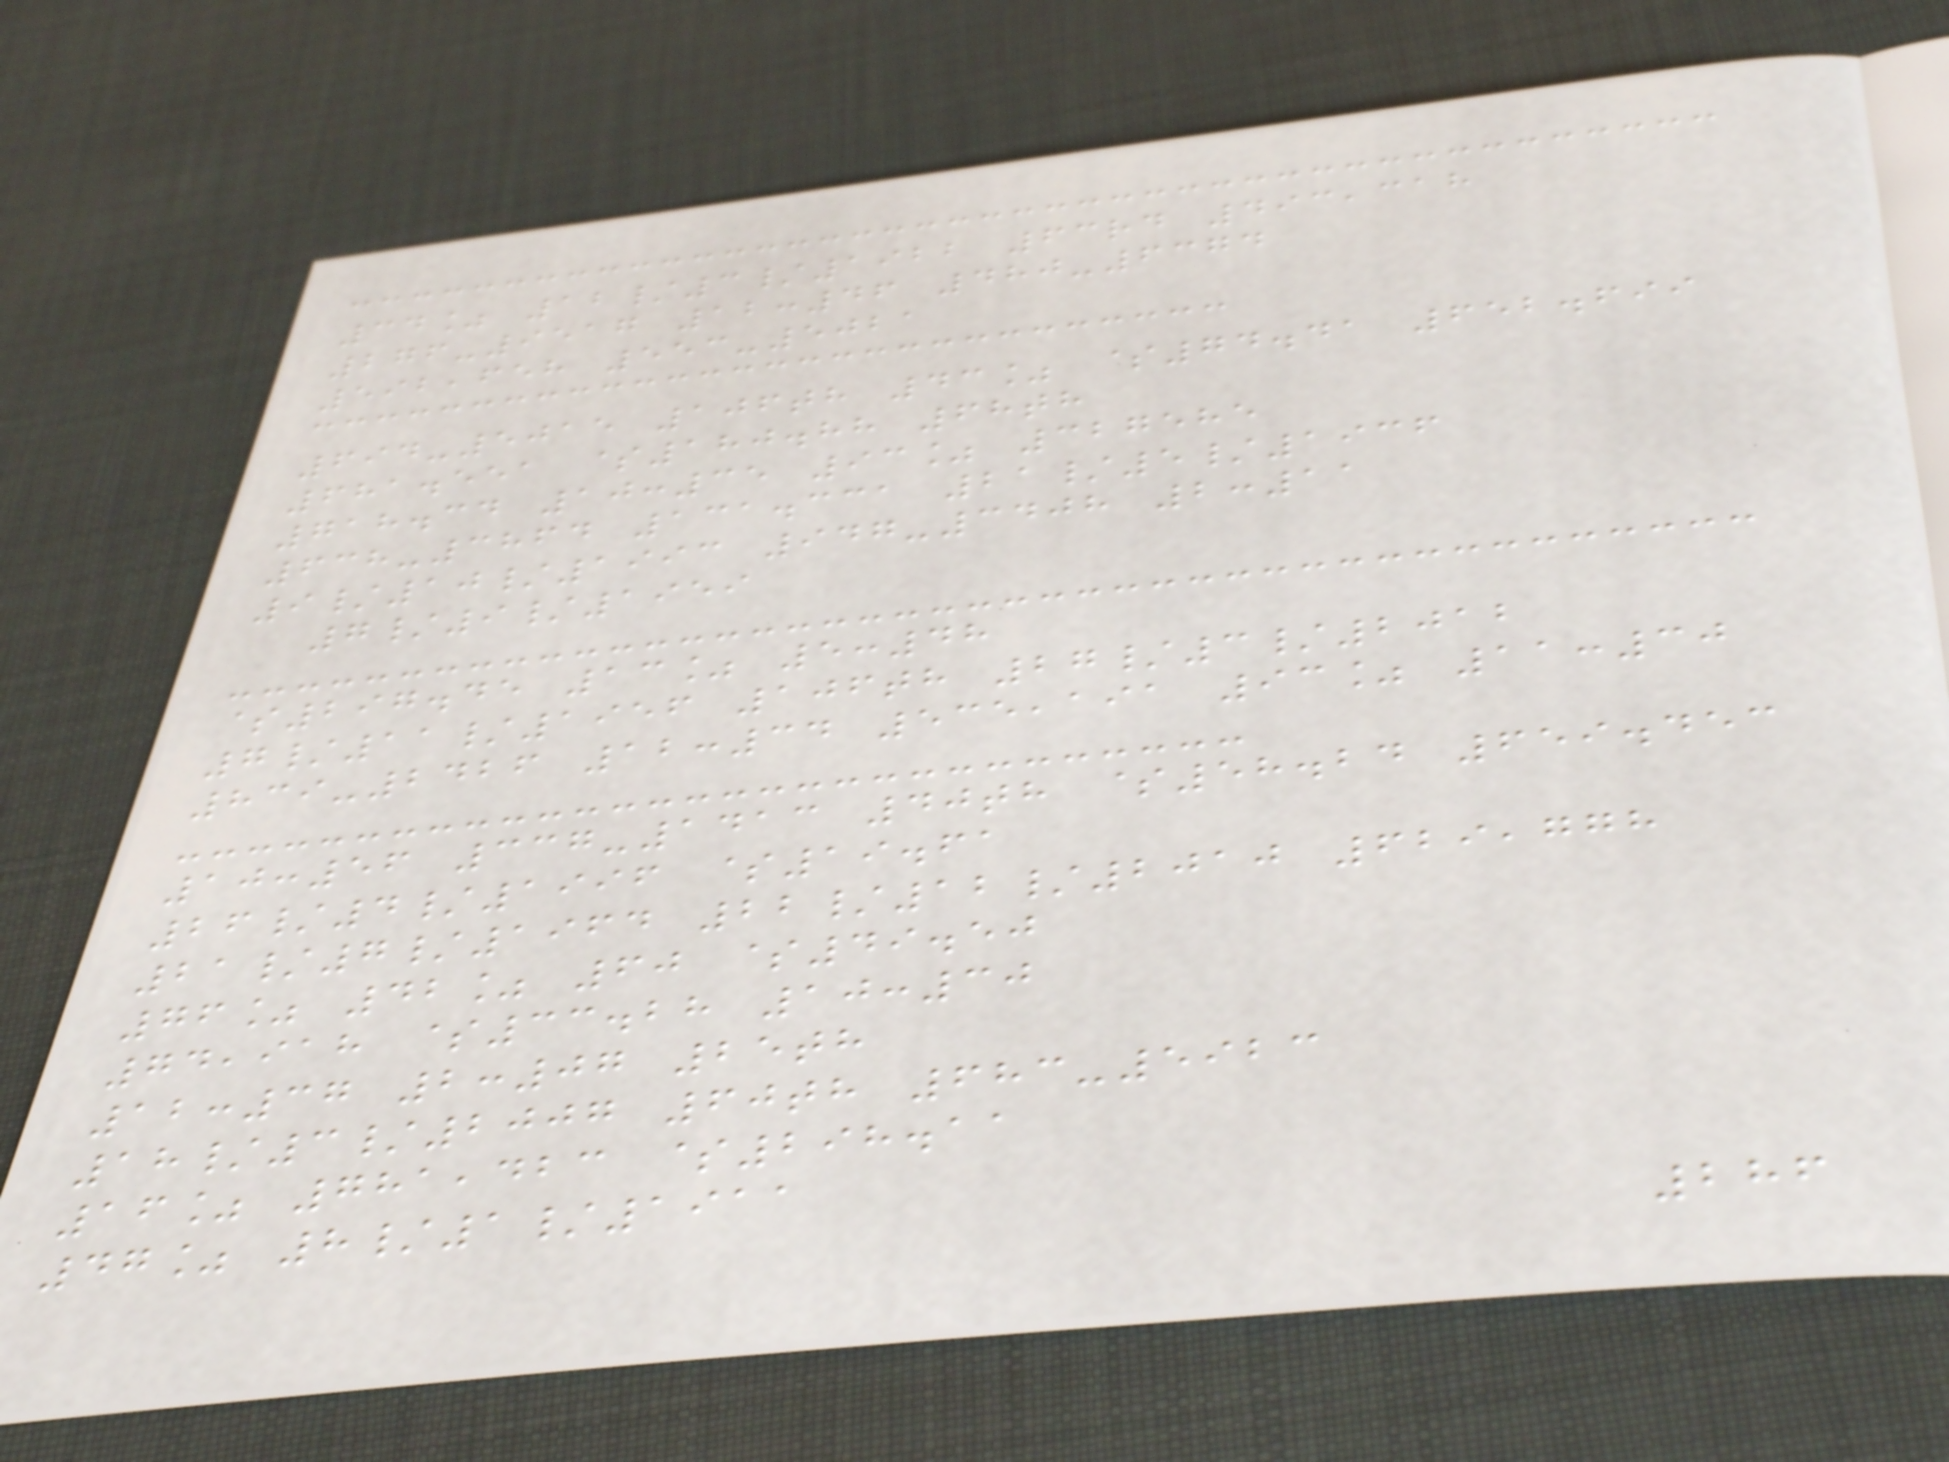34% 12/3/1922 63rd 493,318
276-9517 12:46 480-6374
592,658 553-5021
694-5015 106th 43% $74.41 652.699
681.551 $180.88 68th
718.34 10:35 93% 327585
638-3864 131.331 21/5/1936
9/10/1993 947-3408 2:11
7/9/1959
$297.45 13% 5:48
7/11/1956 106th 27/3/2012
839-2426 12:34 535,191 93% 11:30
10:56 337-1413 40th $58.24 659.453
26/4/1996 $19.61
21/7/1964 22/12/2010 629,778
76% 42% 60 $49.50
74,918 $33.28 10:30
12:37 2:07 25th
18/3/2007 60th 683-5923
16% 781,423 $298.11
47% 8/1/1911
286
